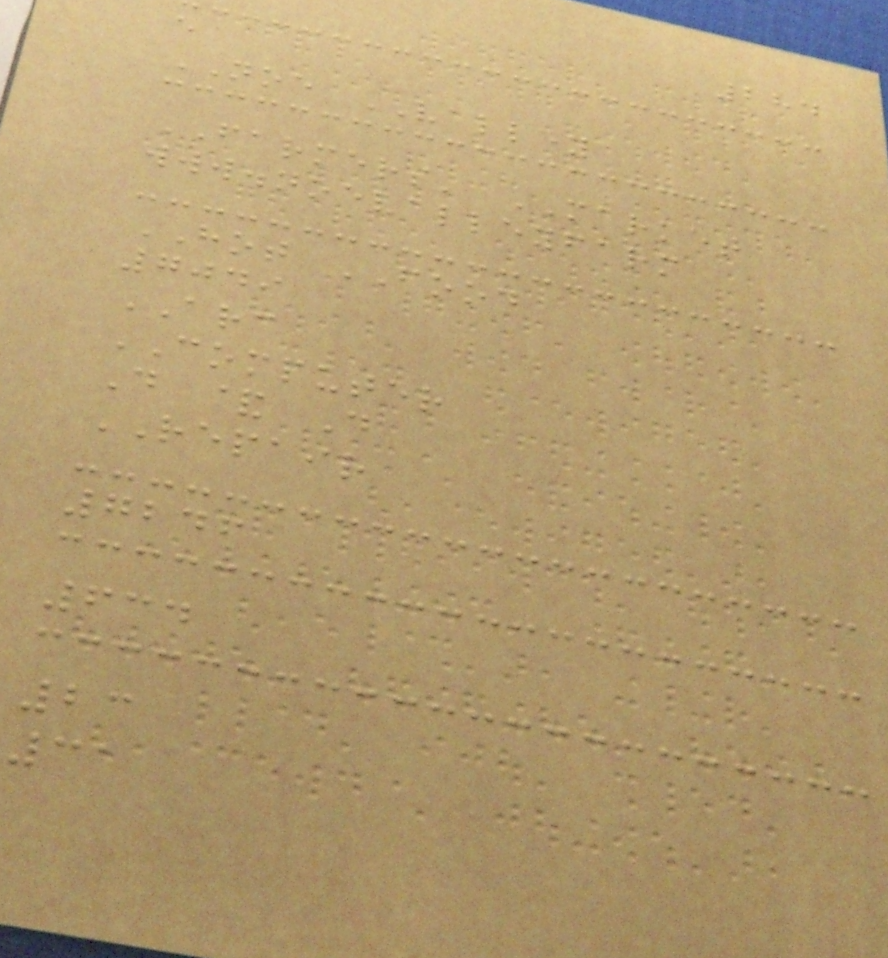284
e
NOE VALLEY
FARMERS' MARKET
www.noevalleyfarm
HOT FOOD
7049
ARC
COMPUTER
D & D
REPAIR
7246
634
23
31
